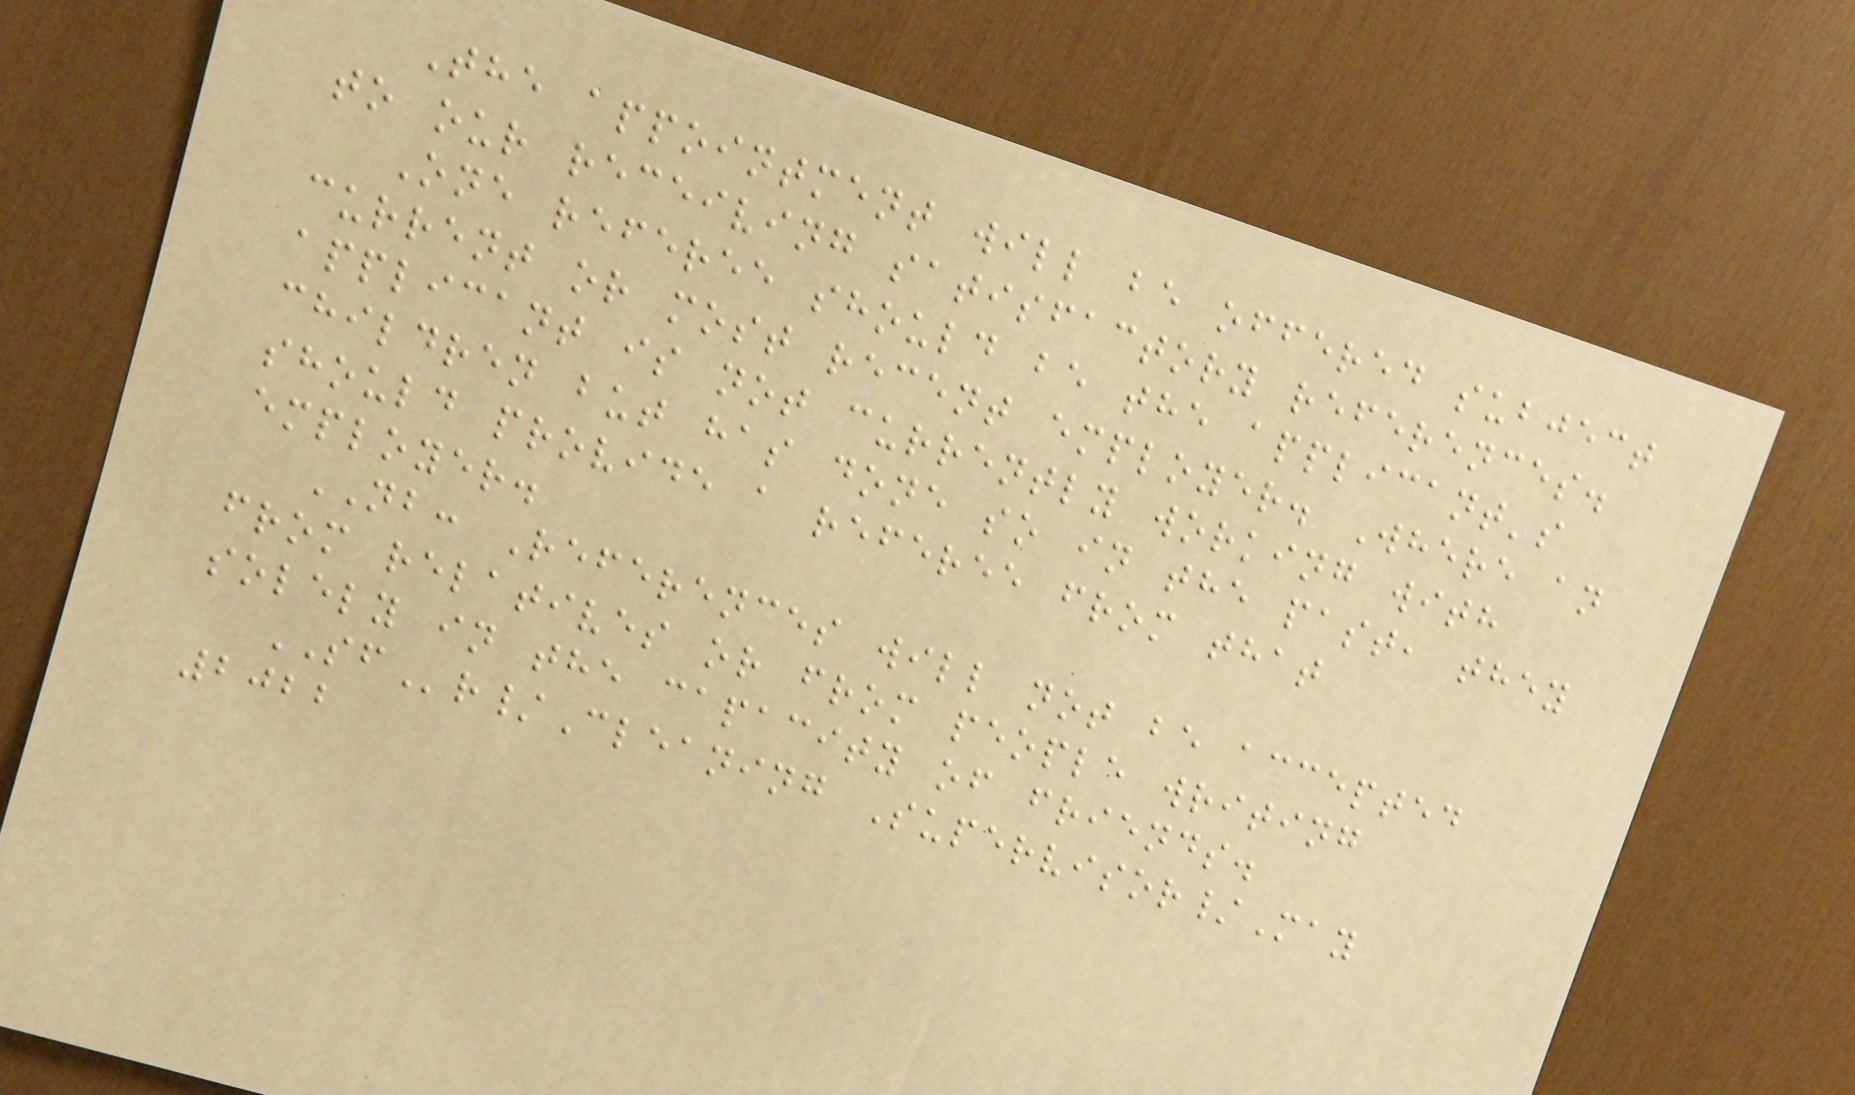The appointment will be offered subject
to our receiving satisfactory references.
One referee should be the applicant's
current or most recent employer. Where an
applicant is not currently working with
children but has done so in the past, they
should provide a referee from that
employer.
NB: References will not be accepted
from relatives or from people writing
solely in the capacity of friends.
SFr/Cleaning Supervisor/May
2022
